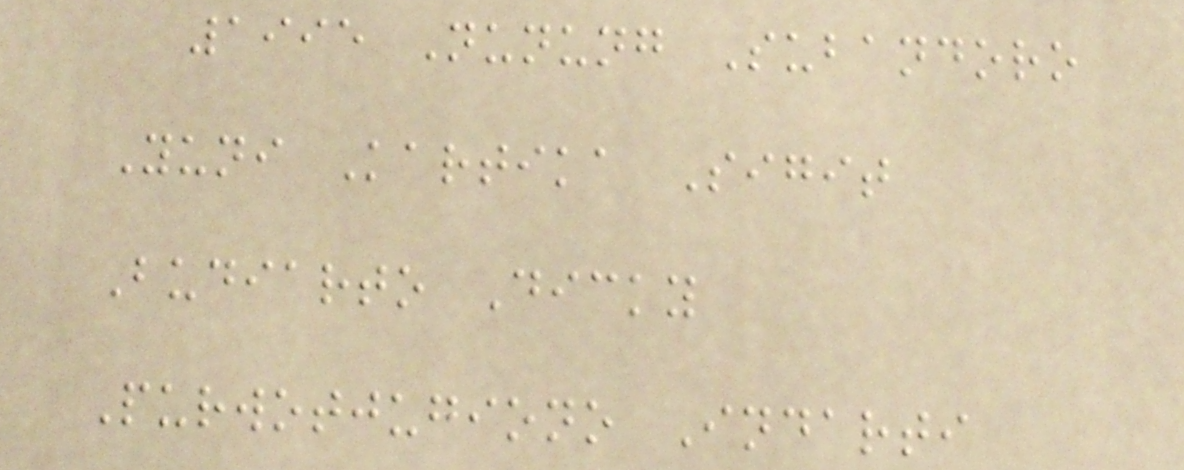1995 Nunung Subandoro
Yuni Kartika Sigit
Budiarto Dicky
Purwotjugiono Indarti
